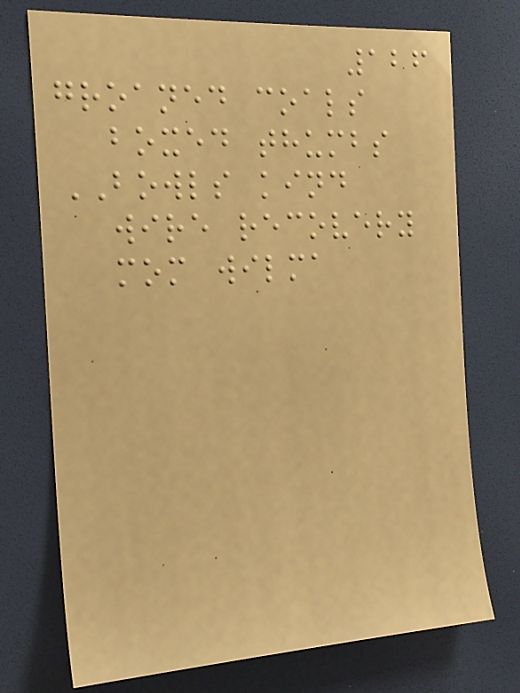126
groaned coals
boxed thumbs
BOWLS kind
wire recovery
mom wilma
